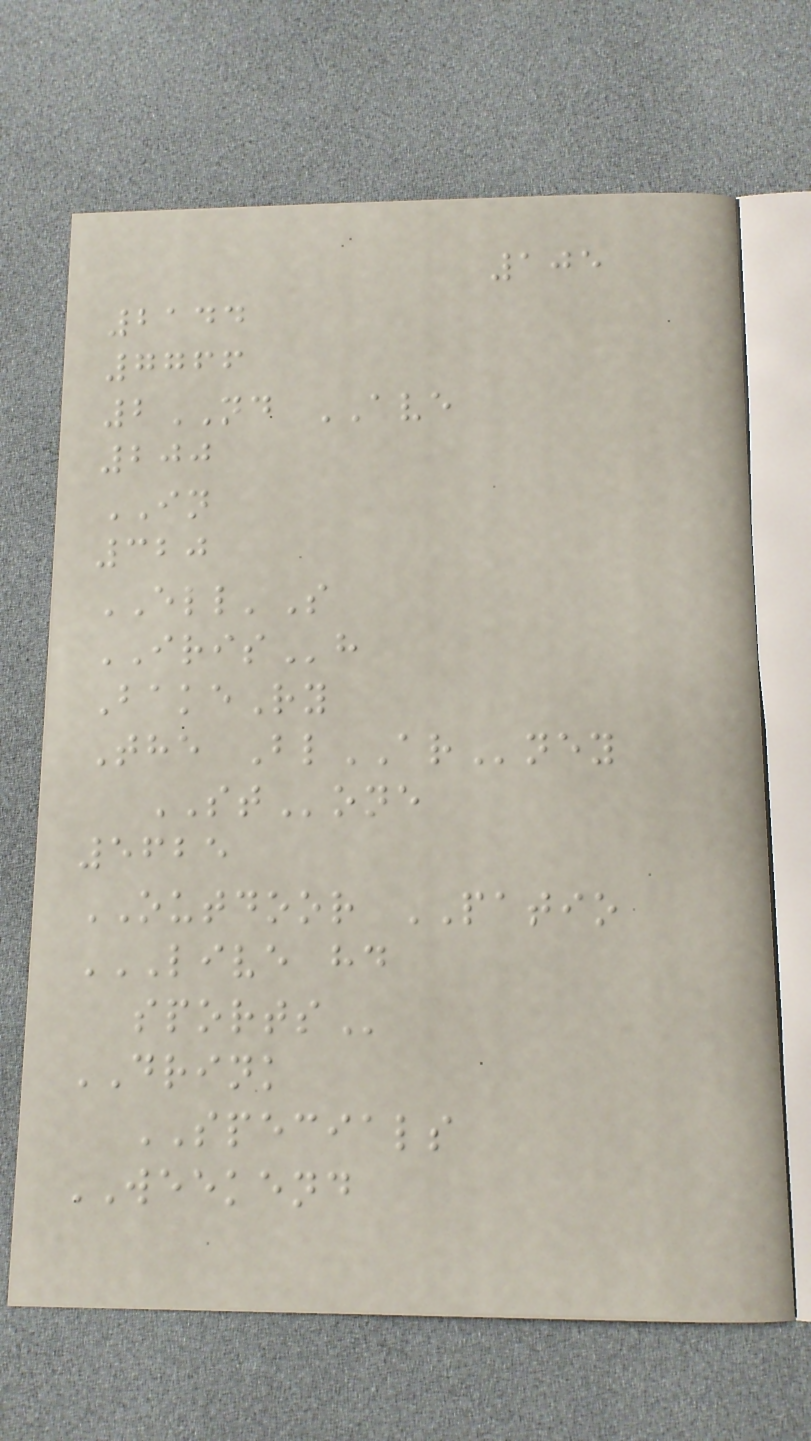105
2144
7766
2ND AVE
200
IN
320
ELL'S
IRISh
BakeRy
The BlARney
STone
5625
OUTDOOR PATIO
LIVE HD
SPORTS
DRINK
SPECIALS
WEEKEND
